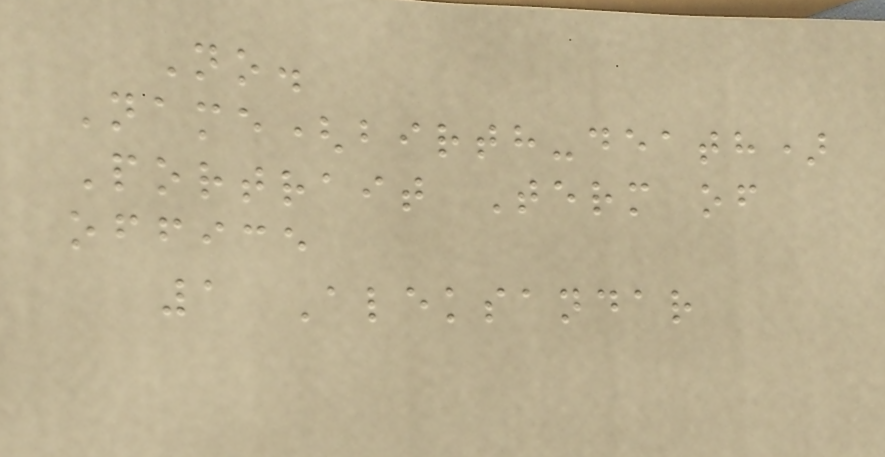No.
Name(birth-death)
Portrait Term of
office
1 Aleksandar
